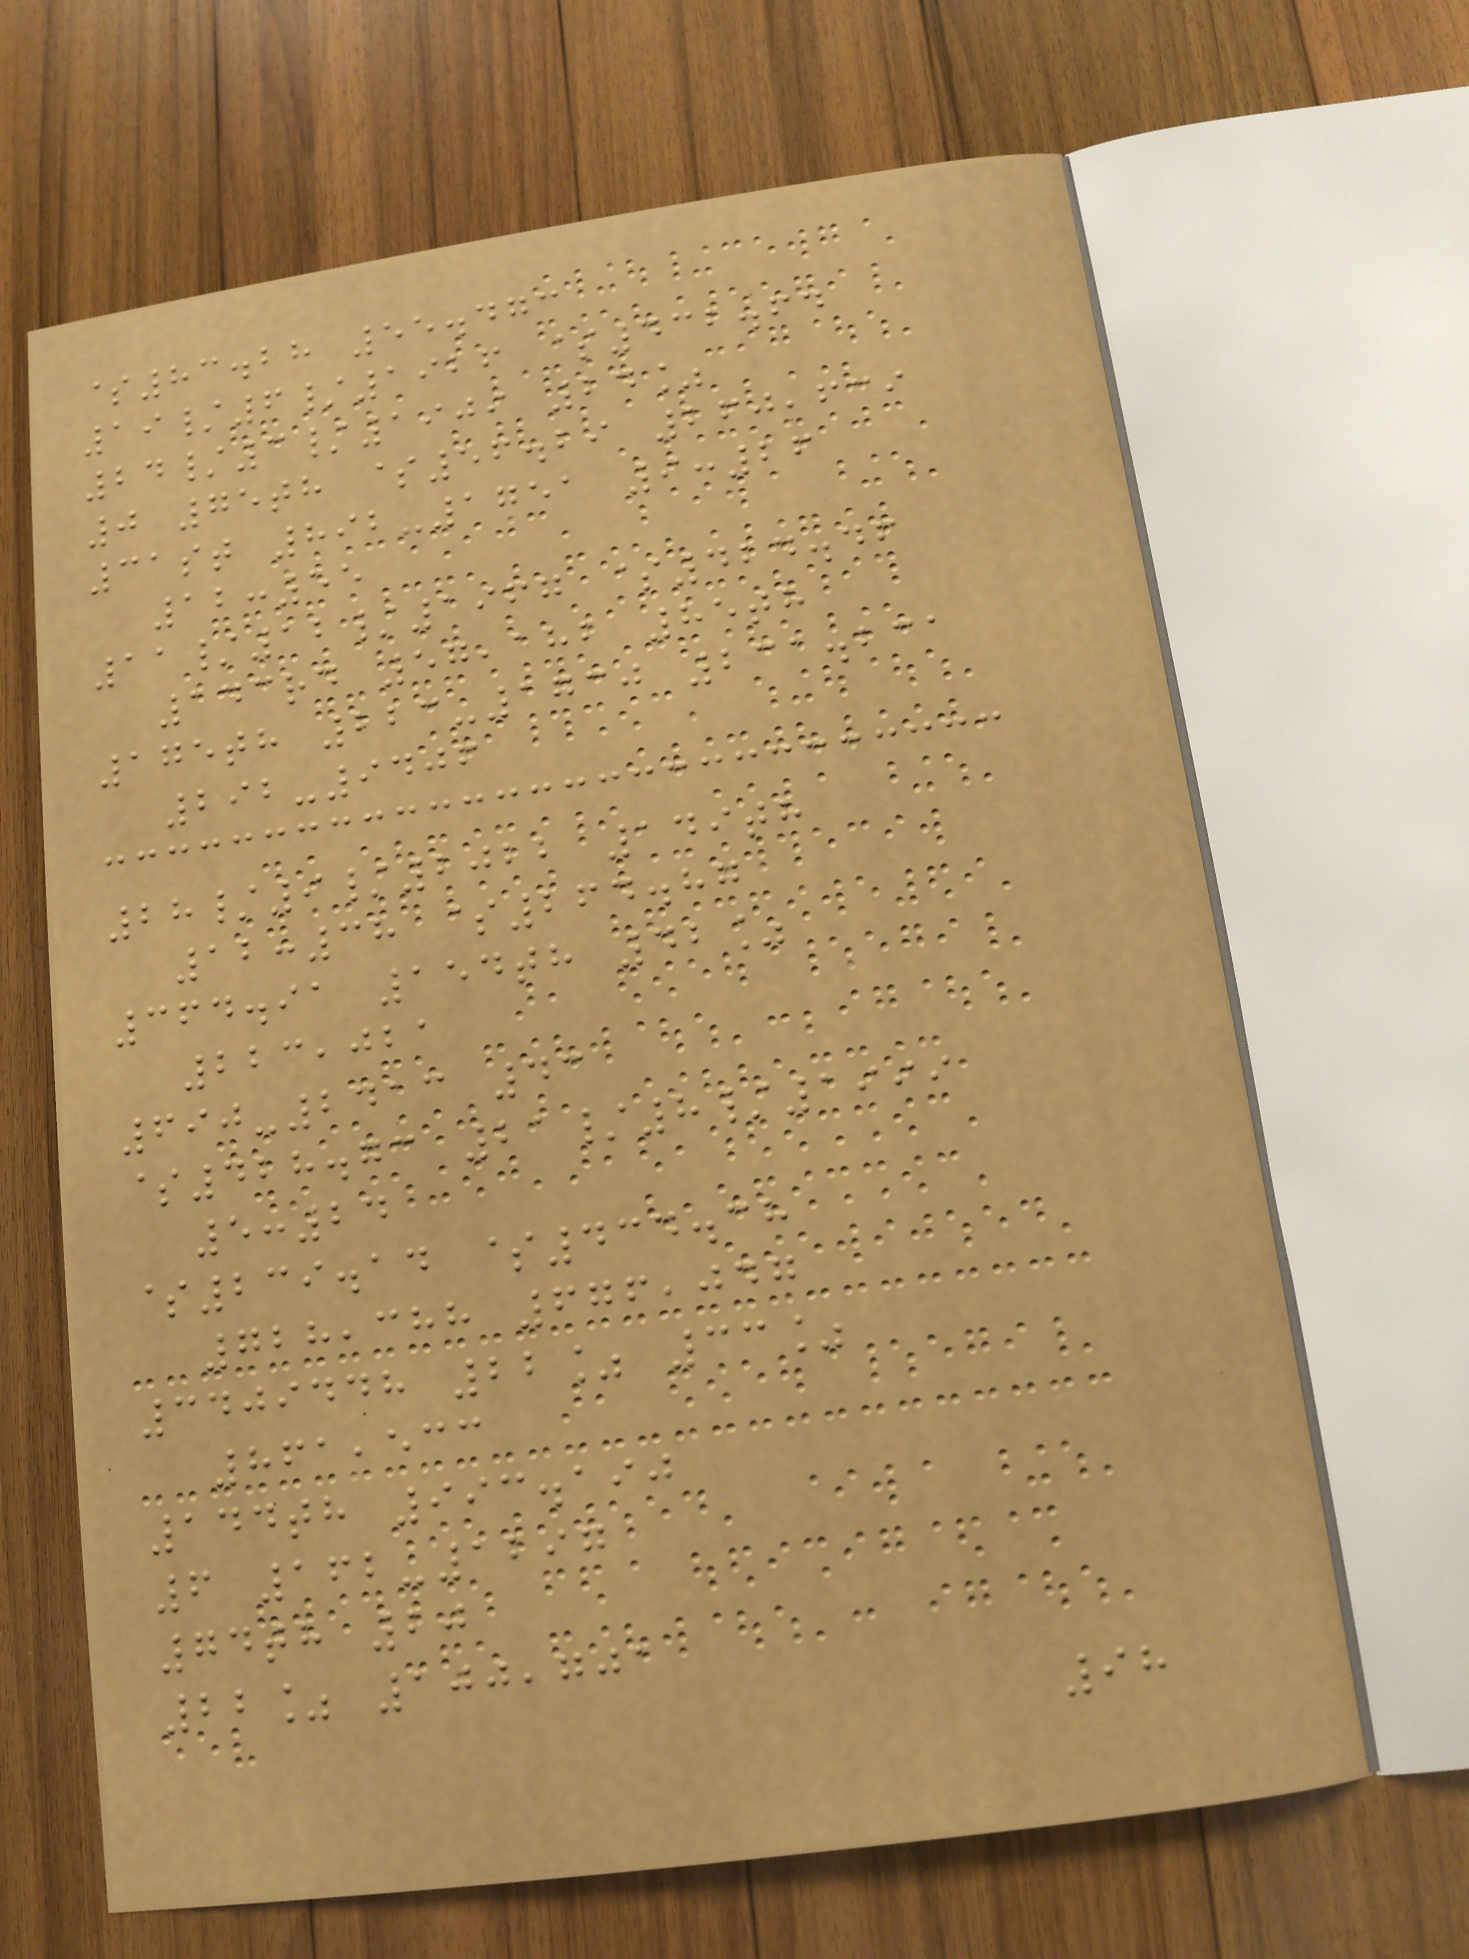$83.28 55.473
19/6/1926 $432.64
24/3/1909 24%
0 75th $56.29 260,639
31st 892-1751 9:26
12:55
11/12/1967 $424.46
143rd 57,182 85th
175th 223-1730 231.231
292-9406
28/9/2022 149th
12:38 $264.87
364.91 154th 42%
223,021
690-2413 43
$428.73 21/8/1999
5:24
$239.14 $434.38
728,388 676,047
3409448 22% 33%
861,533
144th 993.190
6 162-1297
74th 20
22% 100,701
98
